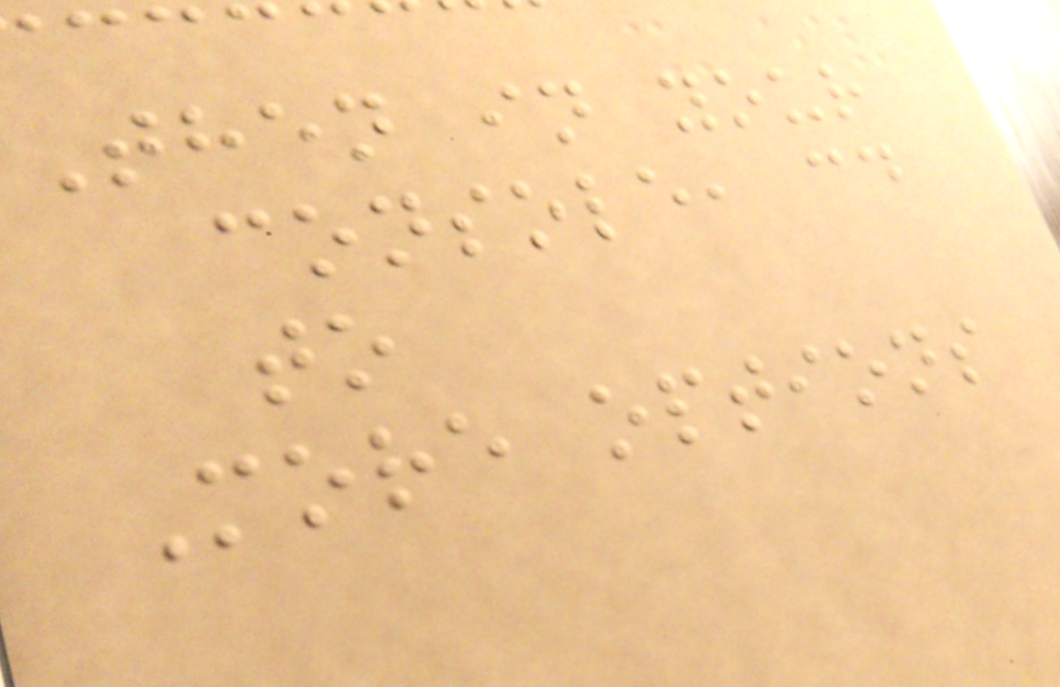Then in your
console, cd
to
More options
